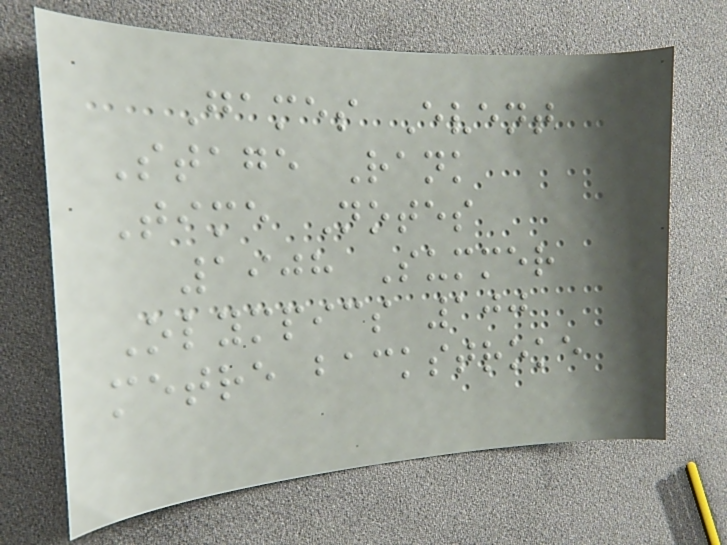Games Event
Stage Rank
Time Notes
1908 Summer
Olympics 100
metre backstroke
